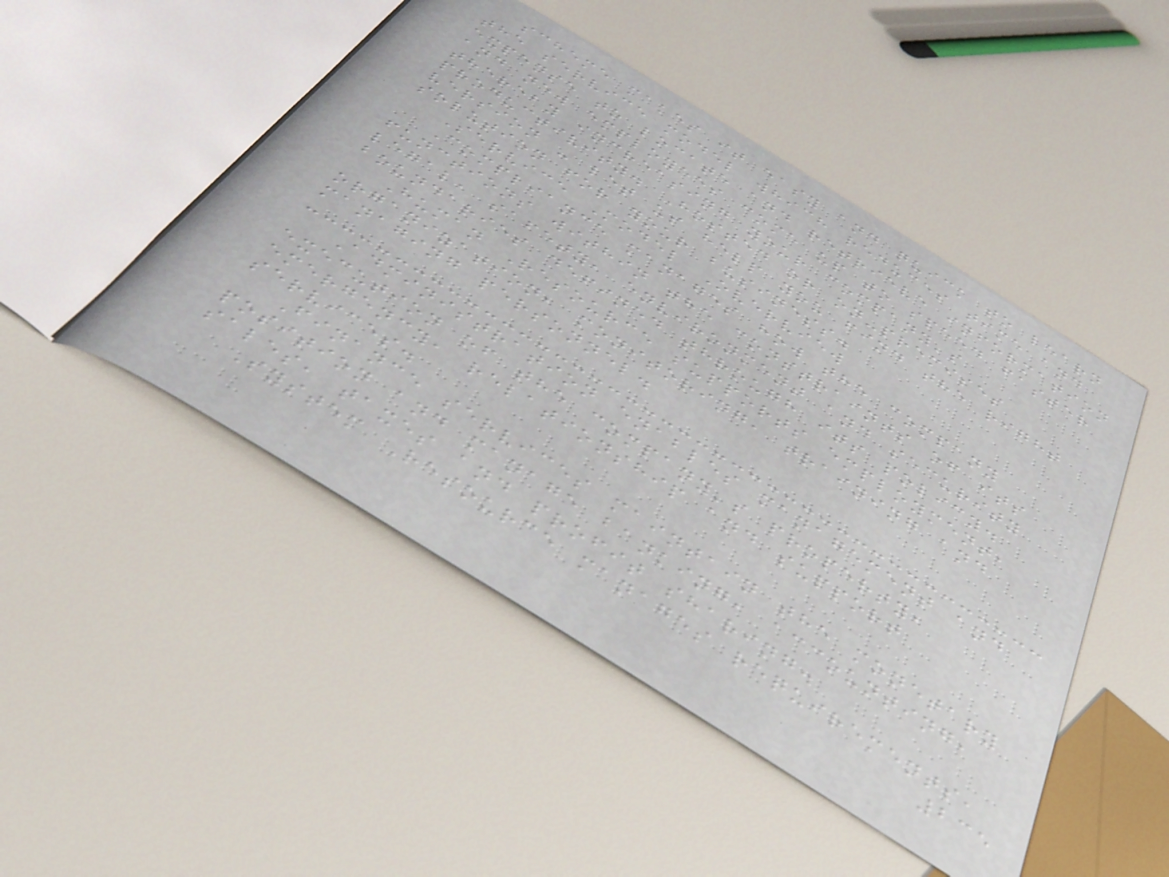scheme makes it easy and quick to learn
the service model which reduces time and
expense to locate and retrieve information
and new employees come up to speed faster
thereby increasing your company's
productivity. Hosted or on-premises
version - let us help you find the right
solution for your business.
Service Model Overview
Compliance manages how the company
functions within the constraints of its
legal, safety, environment and security
boundaries defined through its policy.
Human Resource supports employment,
organization, monitoring, training and
managing personnel.
Administration enables management and
execution of the company's property,
emergency, relationship and support
services.
Finance services maintain the monetary
position and manage banking, accounting,
sales, taxes and profit sharing.
System Resource manages requirements,
235
